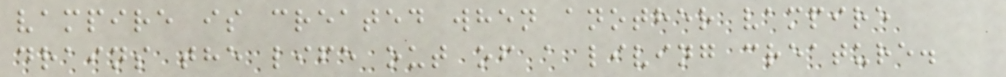vampire is created when another vampire
drains the life out of a living creature.
